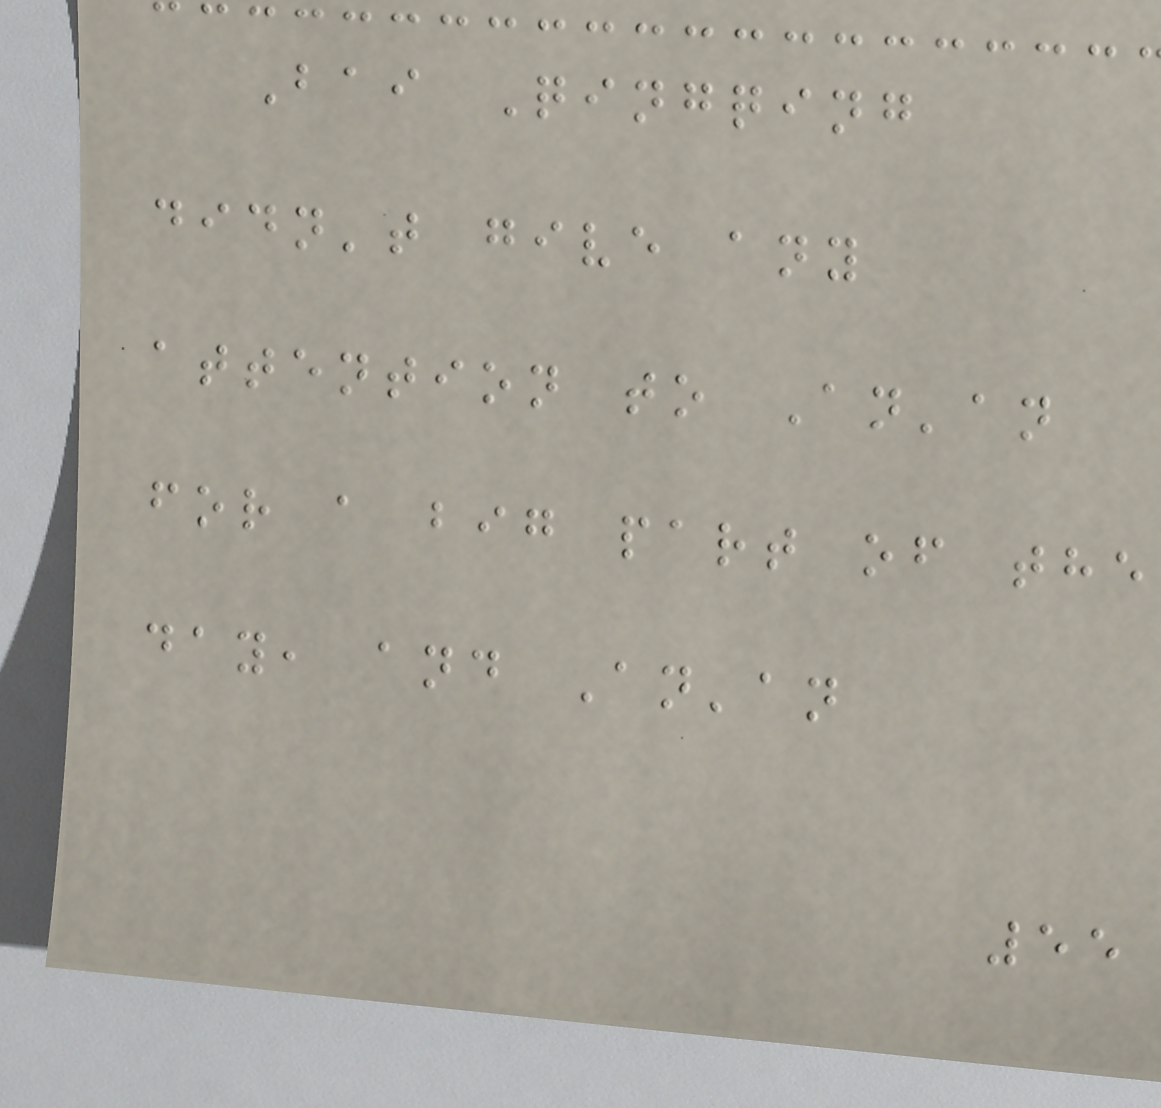Bai Qingqing
didn't give any
attention to An'an
for a big part of the
day, and An'an
55
